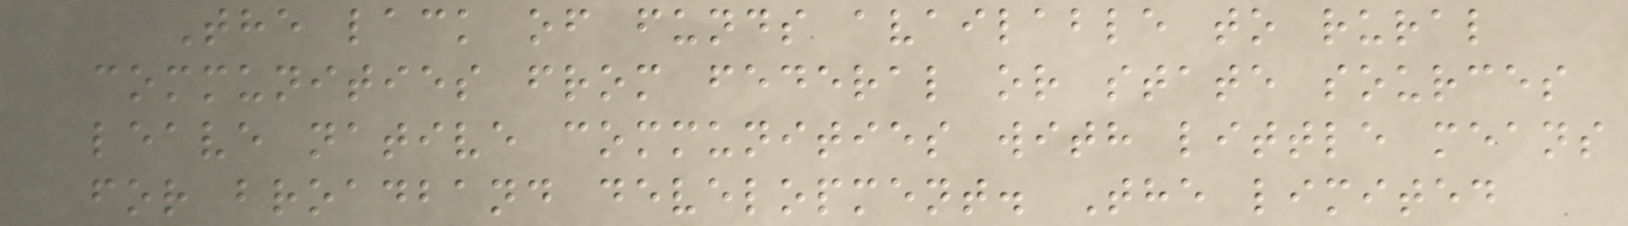The lack of funds available to rural
communities from federal or state sources
leave native communities with little means
for broadband development. The limited
